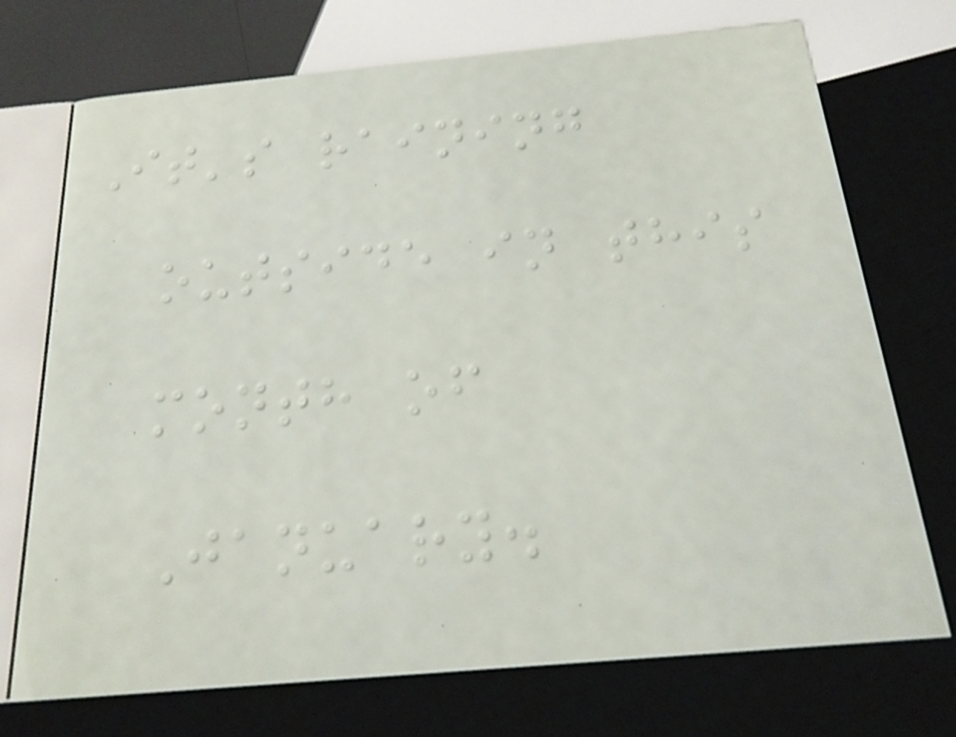It's raining
outside in this
month of
January.
